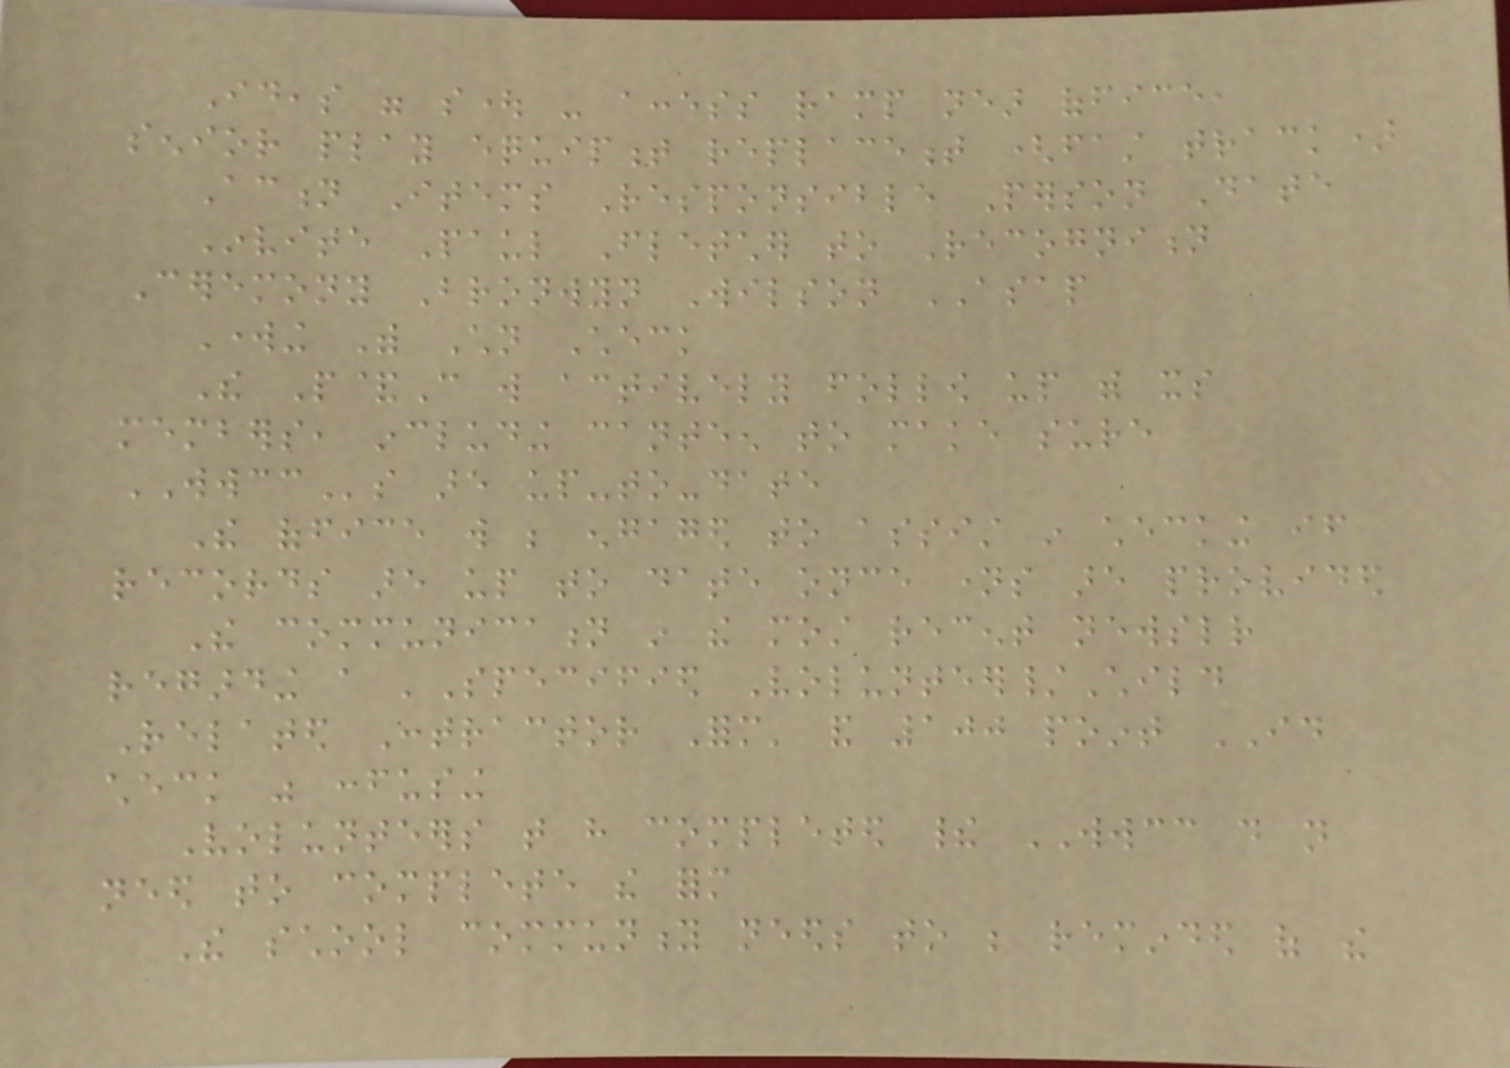Ideas were sought - access ramp near office,
senior play equipment replacement (fast track)
Action Items Responsible Person Date
Invite Paul Fletcher to Recognition
Ceremony Bronwyn Wilson ASAP
Working With Children Check
The P&C will actively follow up with its
members, including canteen to make sure
WWCCs are up-to-date
The office will be engaged to assist in checking if
records are up to date once names are provided
The communication in the most recent newsletter
regarding a 'Specified Volunteer/Child
Related Contractor Form' and 100 point ID
check was confusing
Volunteers that have completed their WWCC do not
need to complete the form
The school community needs to be reminded of the
